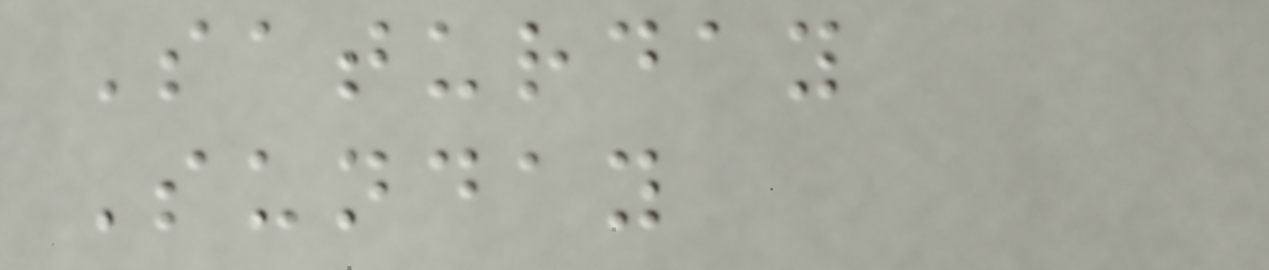Saturday
Sunday
